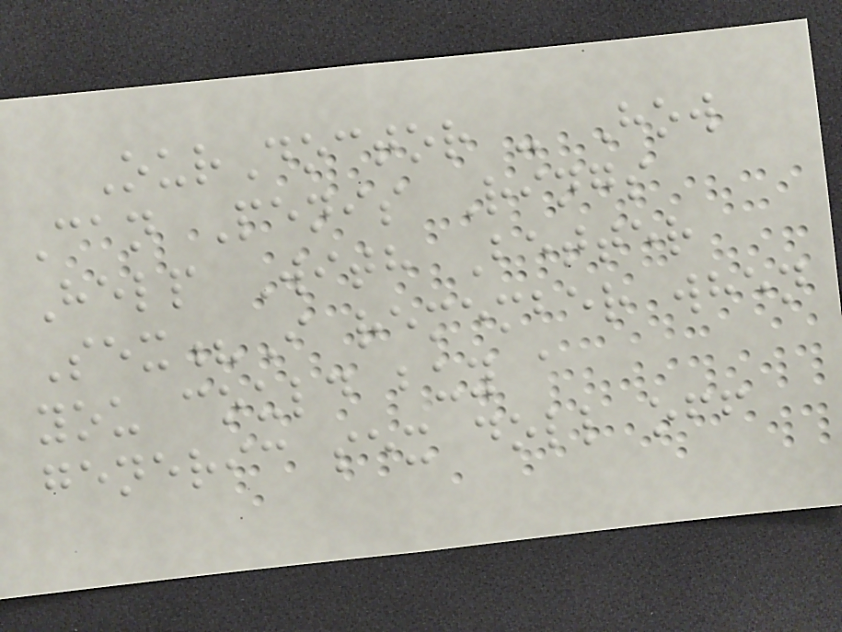OurDoctor - How
Can Penis Rings
Help With Better
Sex?I remember when
you could buy a
generic sex doll off
